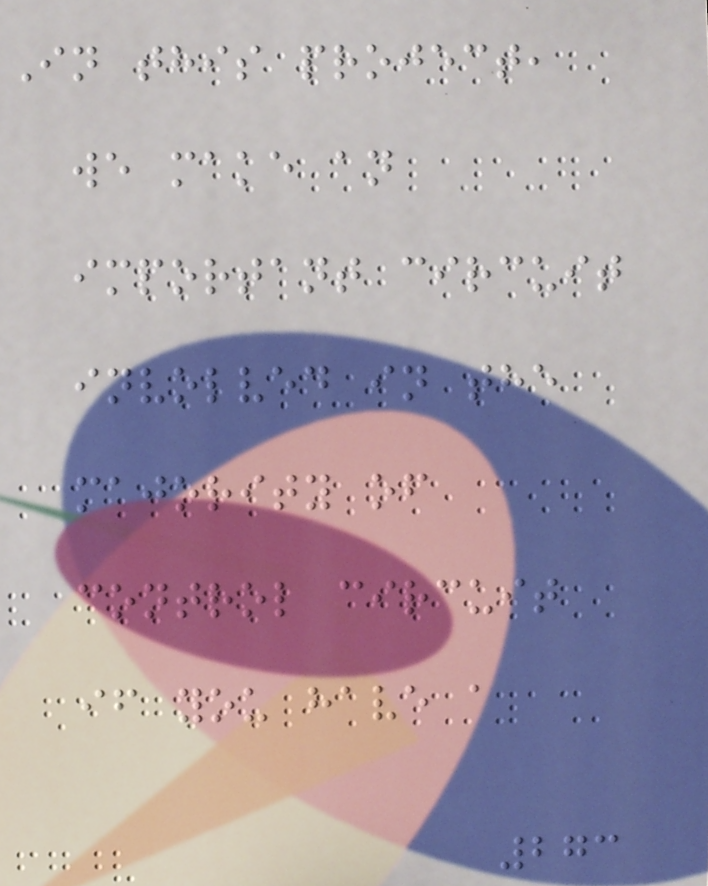In this project,
we make an
important circuit
involved in the
majority of
control circuit
if you have a
273
